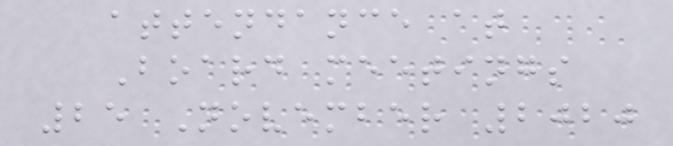attendance at
Board meetings
25 November 2020
